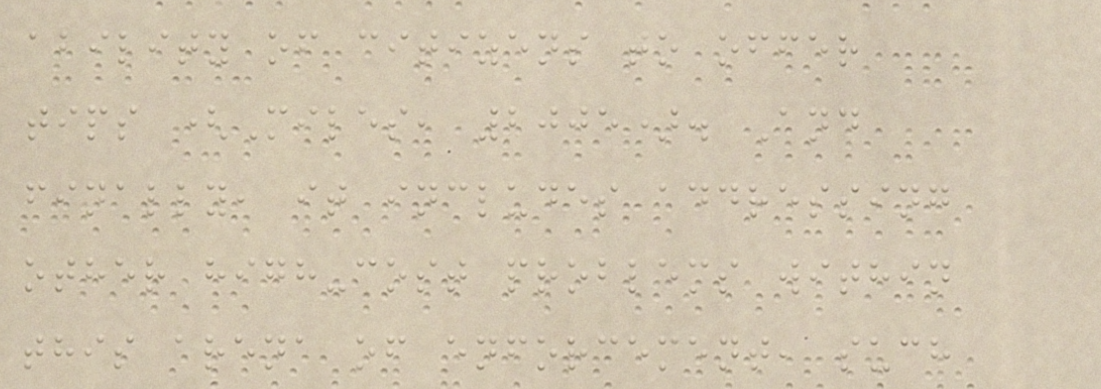ability of citizens to offer
tips (Miles, 2005). And
finally, it includes addressing
other high-cost problems within
this arena of enforcement, such
